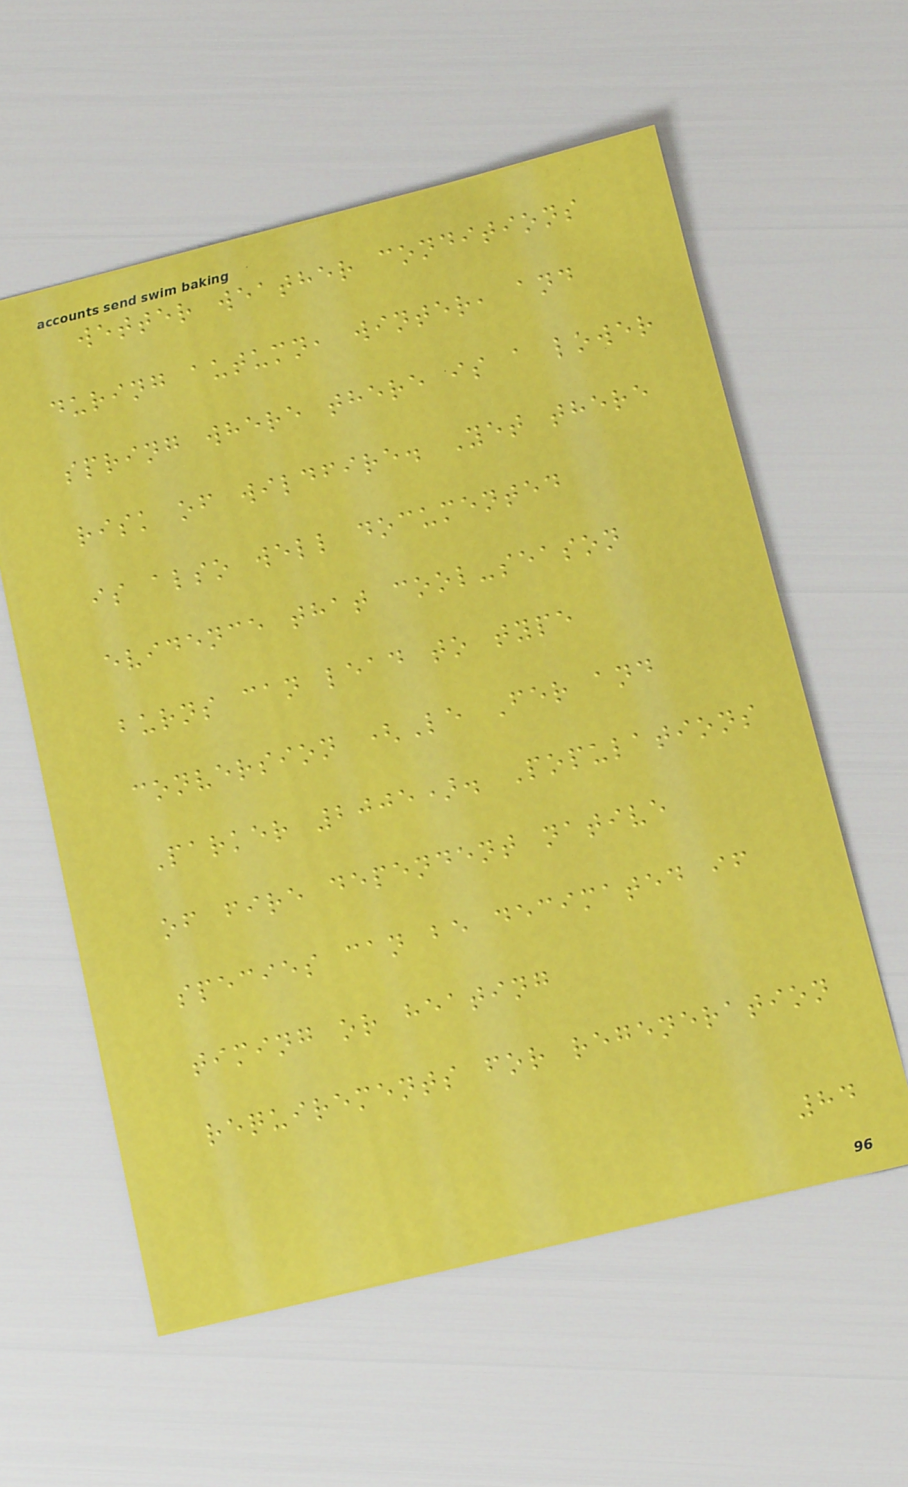wetter weather conditions
during autumn, winter, and
spring where there is a lower
risk of wildfire. Yet there
is also well documented
evidence that cool-season
burns can lead to type
conversion (Le Fer and
Parker 2005). Populations
of fire dependent native
species can be decimated if
timing or heating
requirements for regeneration
84
